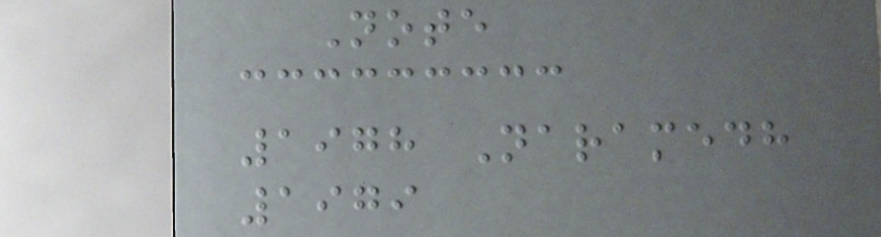Note
1978 Naramedh
1979
